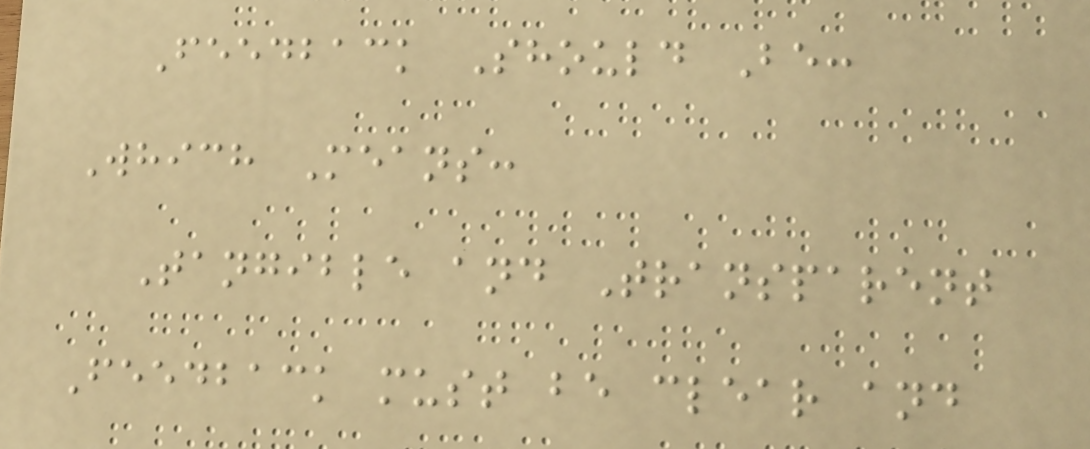Feedback Should Be:
Which Means:
Tangible and Transparent
Feedback must be clear and
